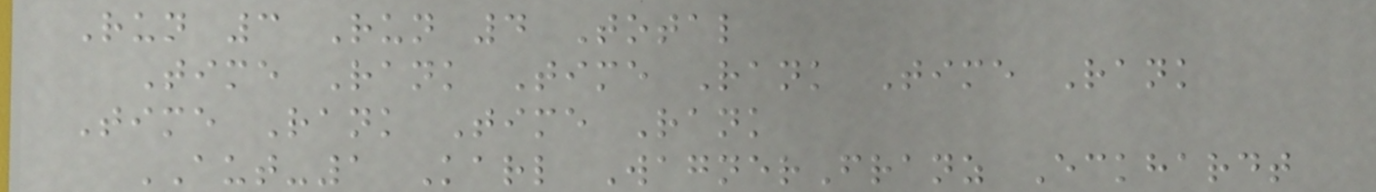Run 3 Run 4 Total
Time Rank Time Rank Time Rank
Time Rank Time Rank
AUT-1 Karl WagnerFranz Eckhardt
